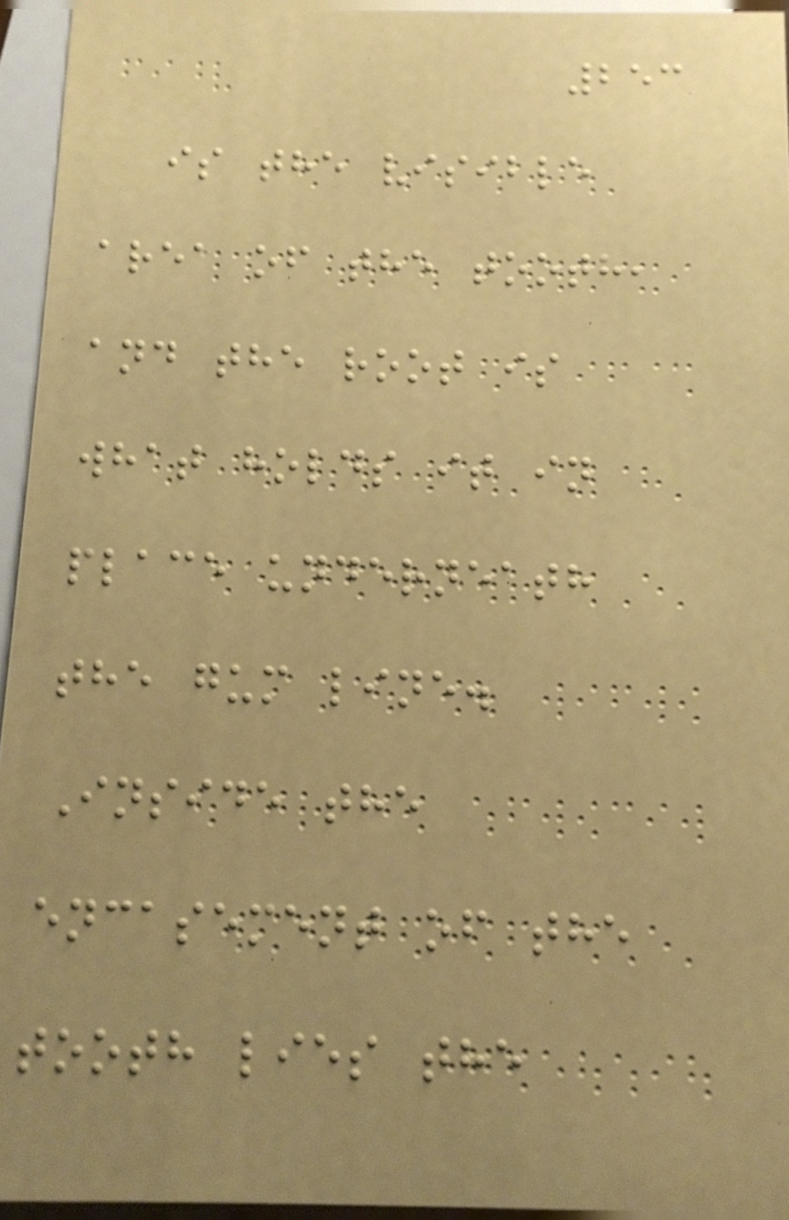253
is the visible
area of the tooth,
and the root is
what holds it in
place underneath
the gum line.
Inside the
encasement of the
tooth lies the
